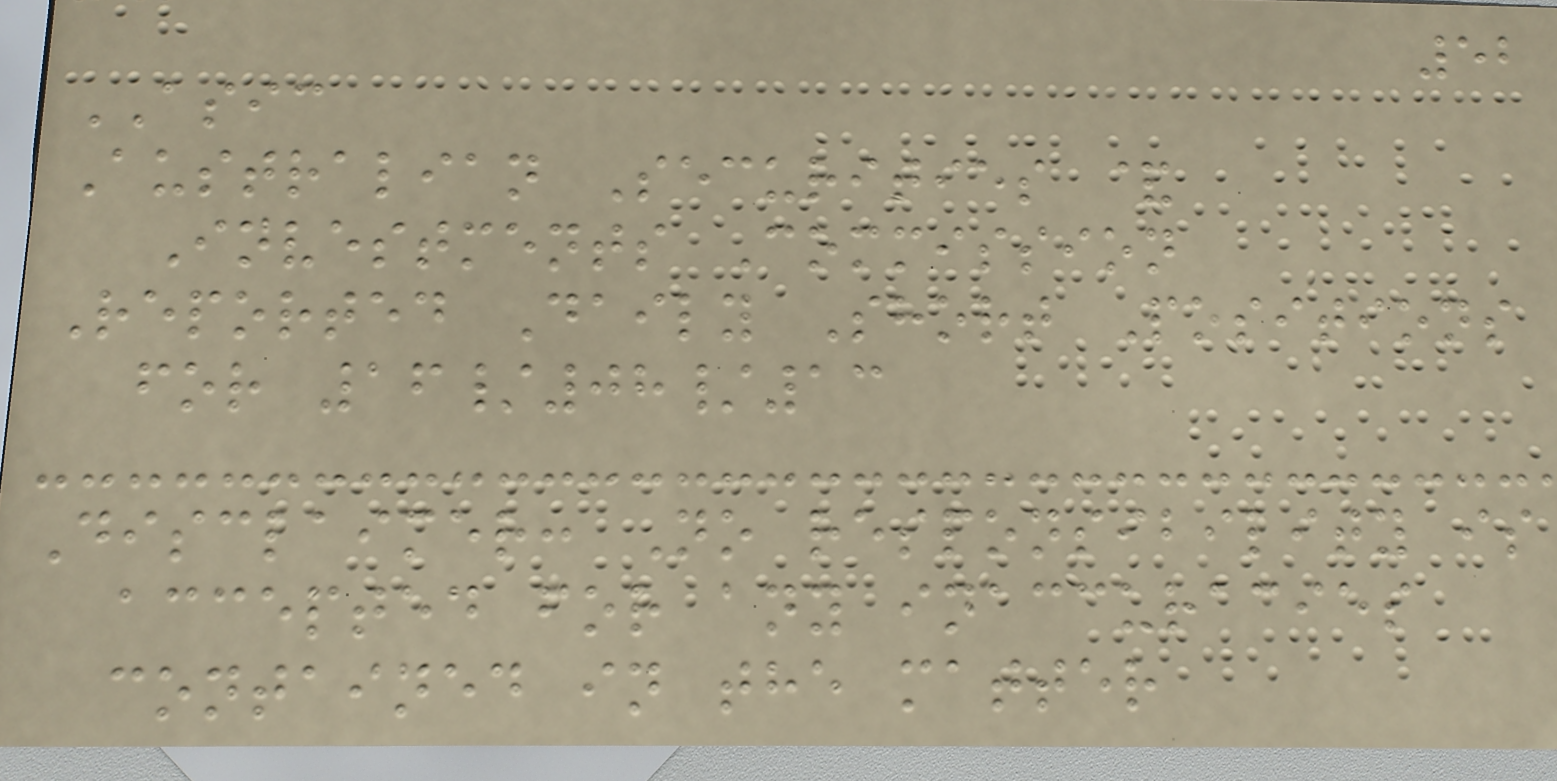52
ASIC
Australian Securities &
Investments Commission
Reported Daily Short Positions
for 16/08/13
Disclaimer: No responsibility is
accepted for any inaccuracies
contained in the matter
